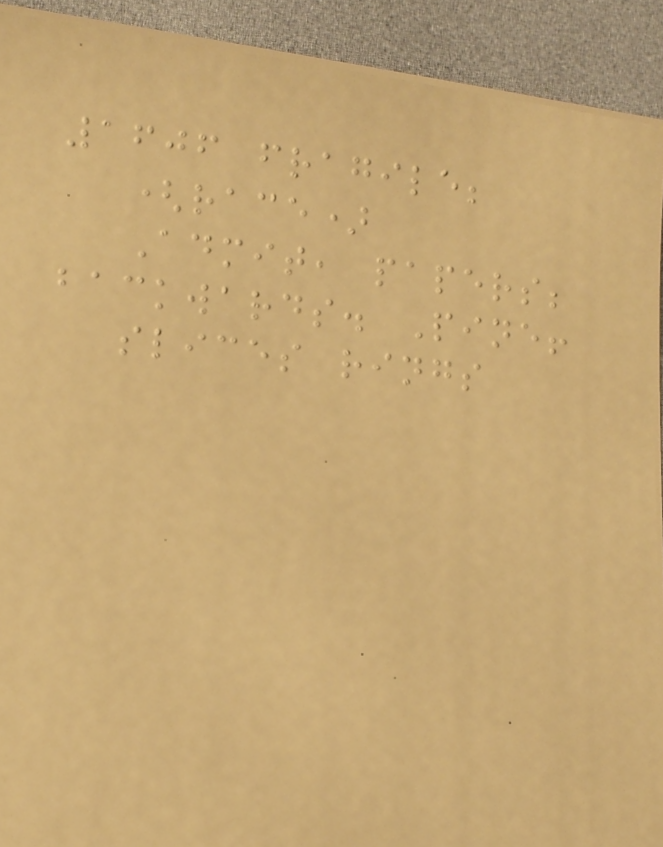1606 fragile;
(race)
Admit, papers;
backwards. Pine!
slices rings
